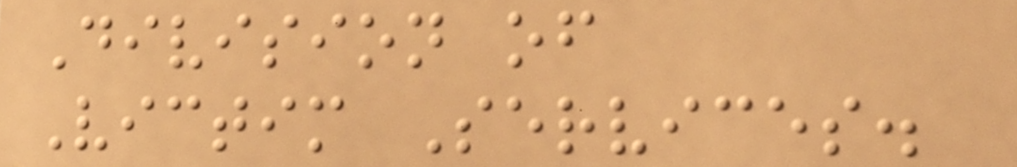Division of
Victim Services.
